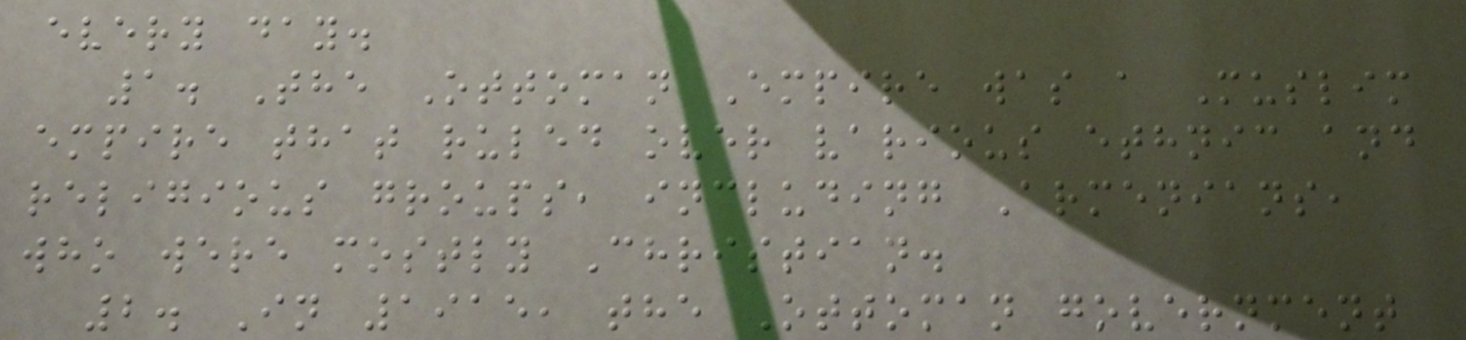every day.
1. The Ottoman Empire was a Muslim
empire that ruled over various ethnic and
religious groups, including Armenians,
who were mostly Christian.
2. In 1915, the Ottoman government
